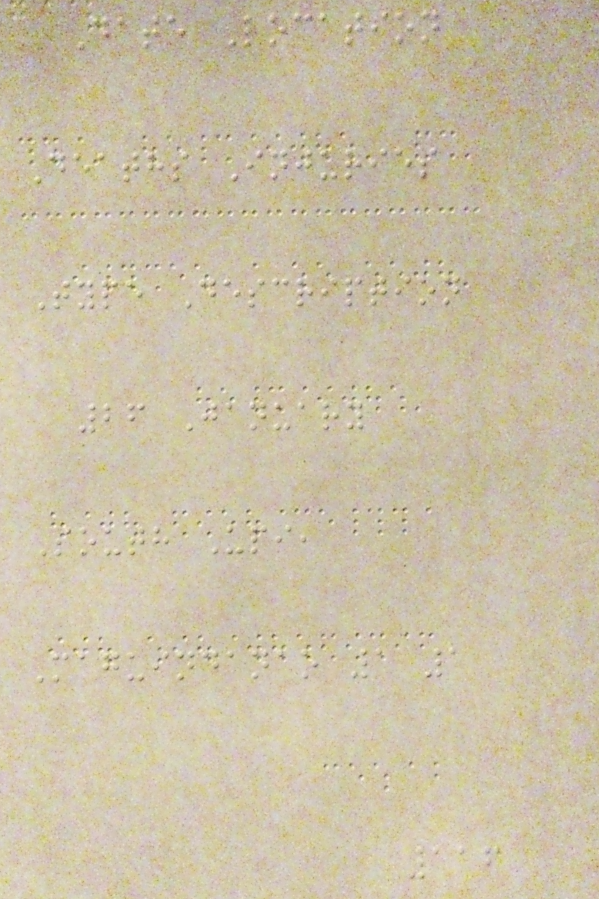Date Location
Deaths Injuries
Type Description
26 January
South Upi,
Maguindanao 1 1
116
